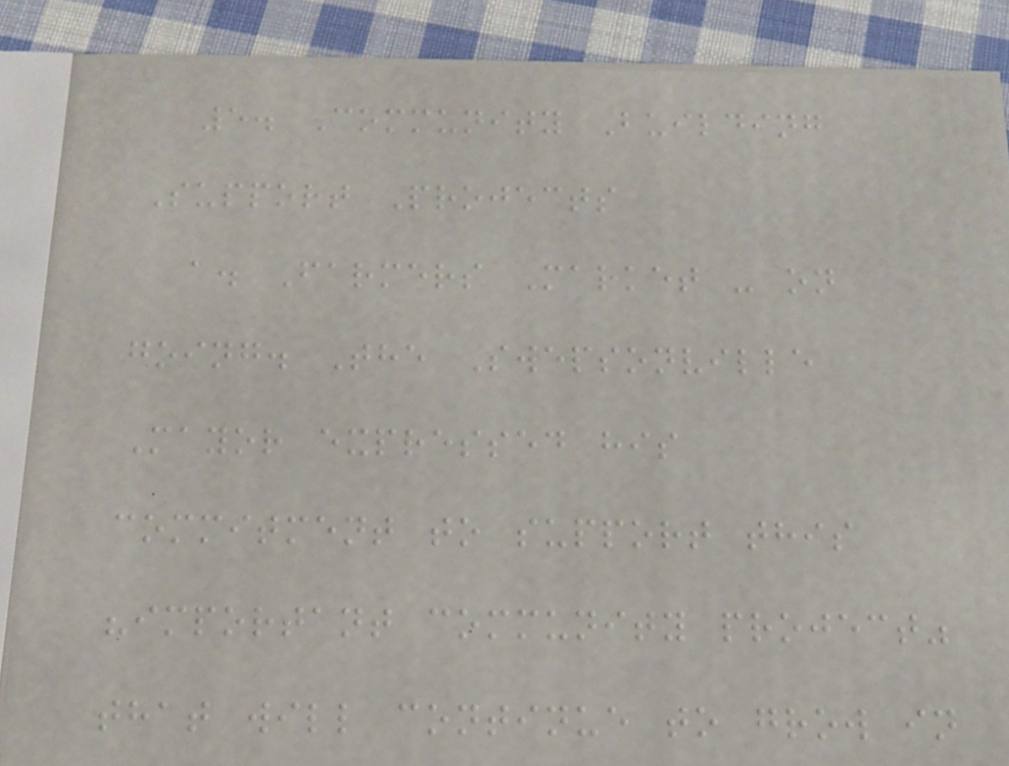5. Community Building
Support Projects
a. Farmers Market - on
going. The Swepsonville
Mayor expressed his
commitment to support this
"important community project"
that will continue to grow in
